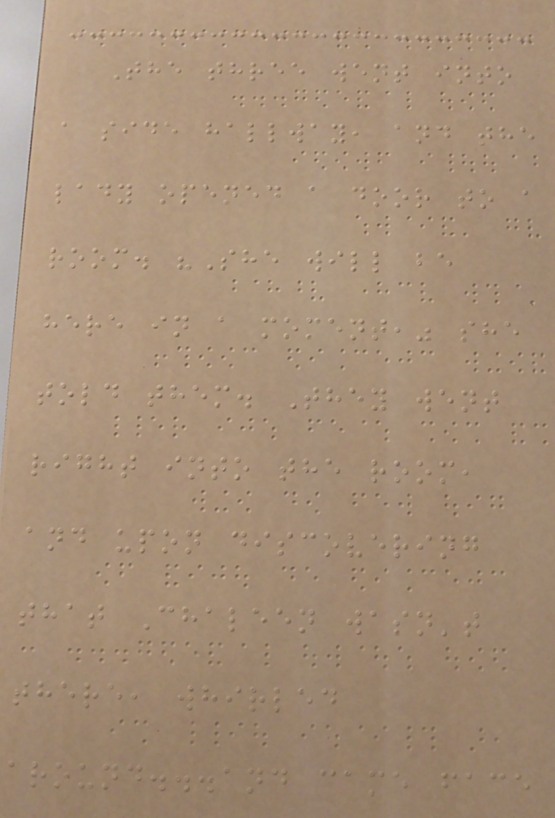The three went into
a side hallway, and the
lady opened a door to a
room. "She will be
here in a moment," she
told them. They went
right into the room,
and upon discovering
that Chaleen wasn't
there, whirled
around...and came face
